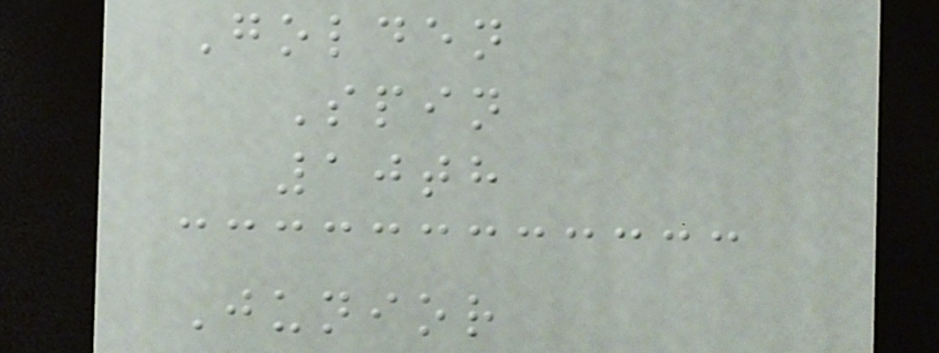Golden
Spin
10th
Junior
